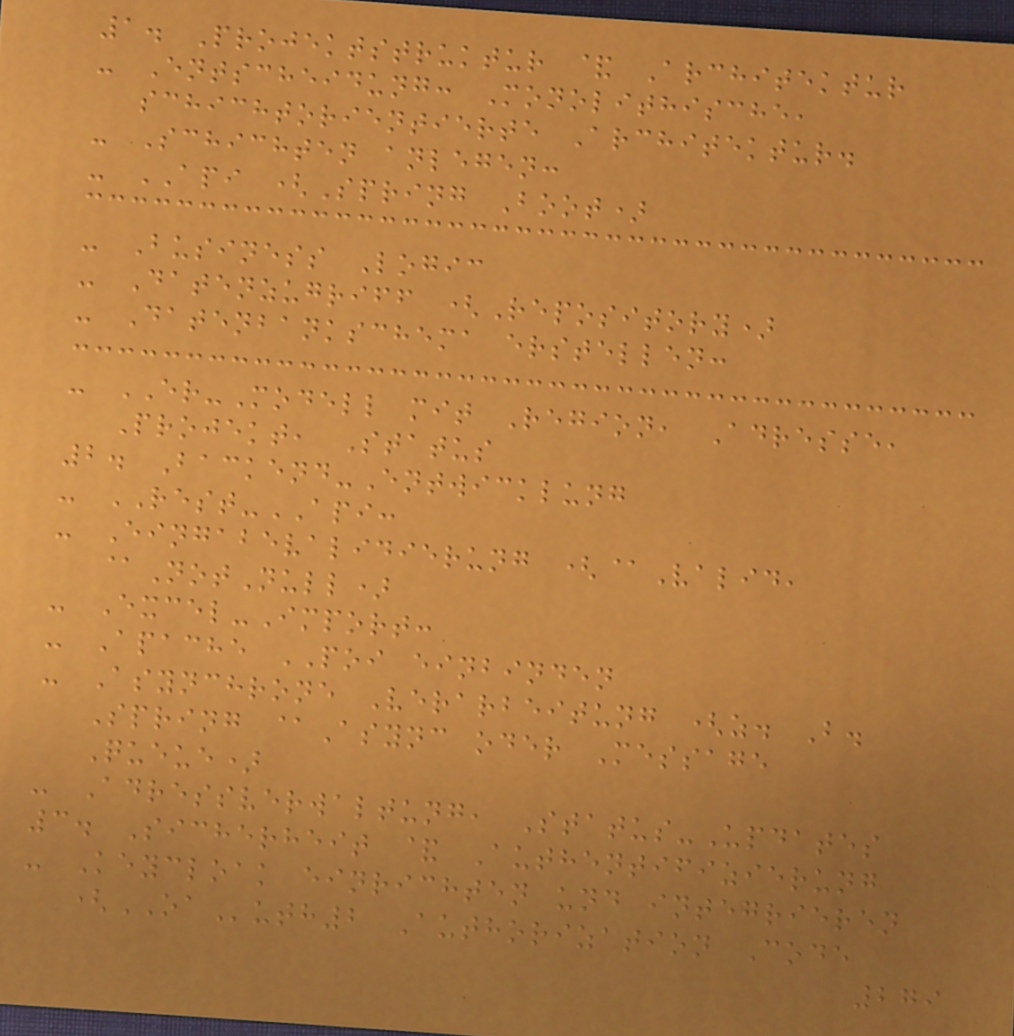1. Projektstruktur & Architektur
- Entscheidung: Monolithische,
schichtorientierte Architektur.
- Schichten anlegen:
- API (Spring Boot)
- Business Logic
- Datenzugriff (Repository)
- Datenbankschema erstellen:
- ER-Modell mit Region, Adresse,
Projekt, Status
2. Backend-Entwicklung
- REST-API:
- Eingabevalidierung (@Valid,
@NotNull)
- Excel-Import:
- Apache POI einbinden
- Asynchrone Verarbeitung (z. B.
Spring @Async oder Message
Queue)
- Adressverwaltung, Status-Updates
3. Sicherheit & Authentifizierung
- Keycloak einrichten und integrieren
(OAuth2 Authorization Code
279
